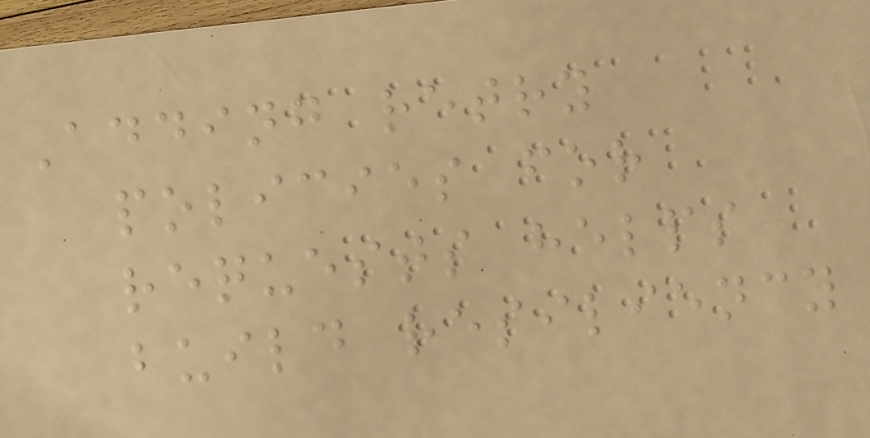Adding retry
policies for
requests helps
build resiliency
